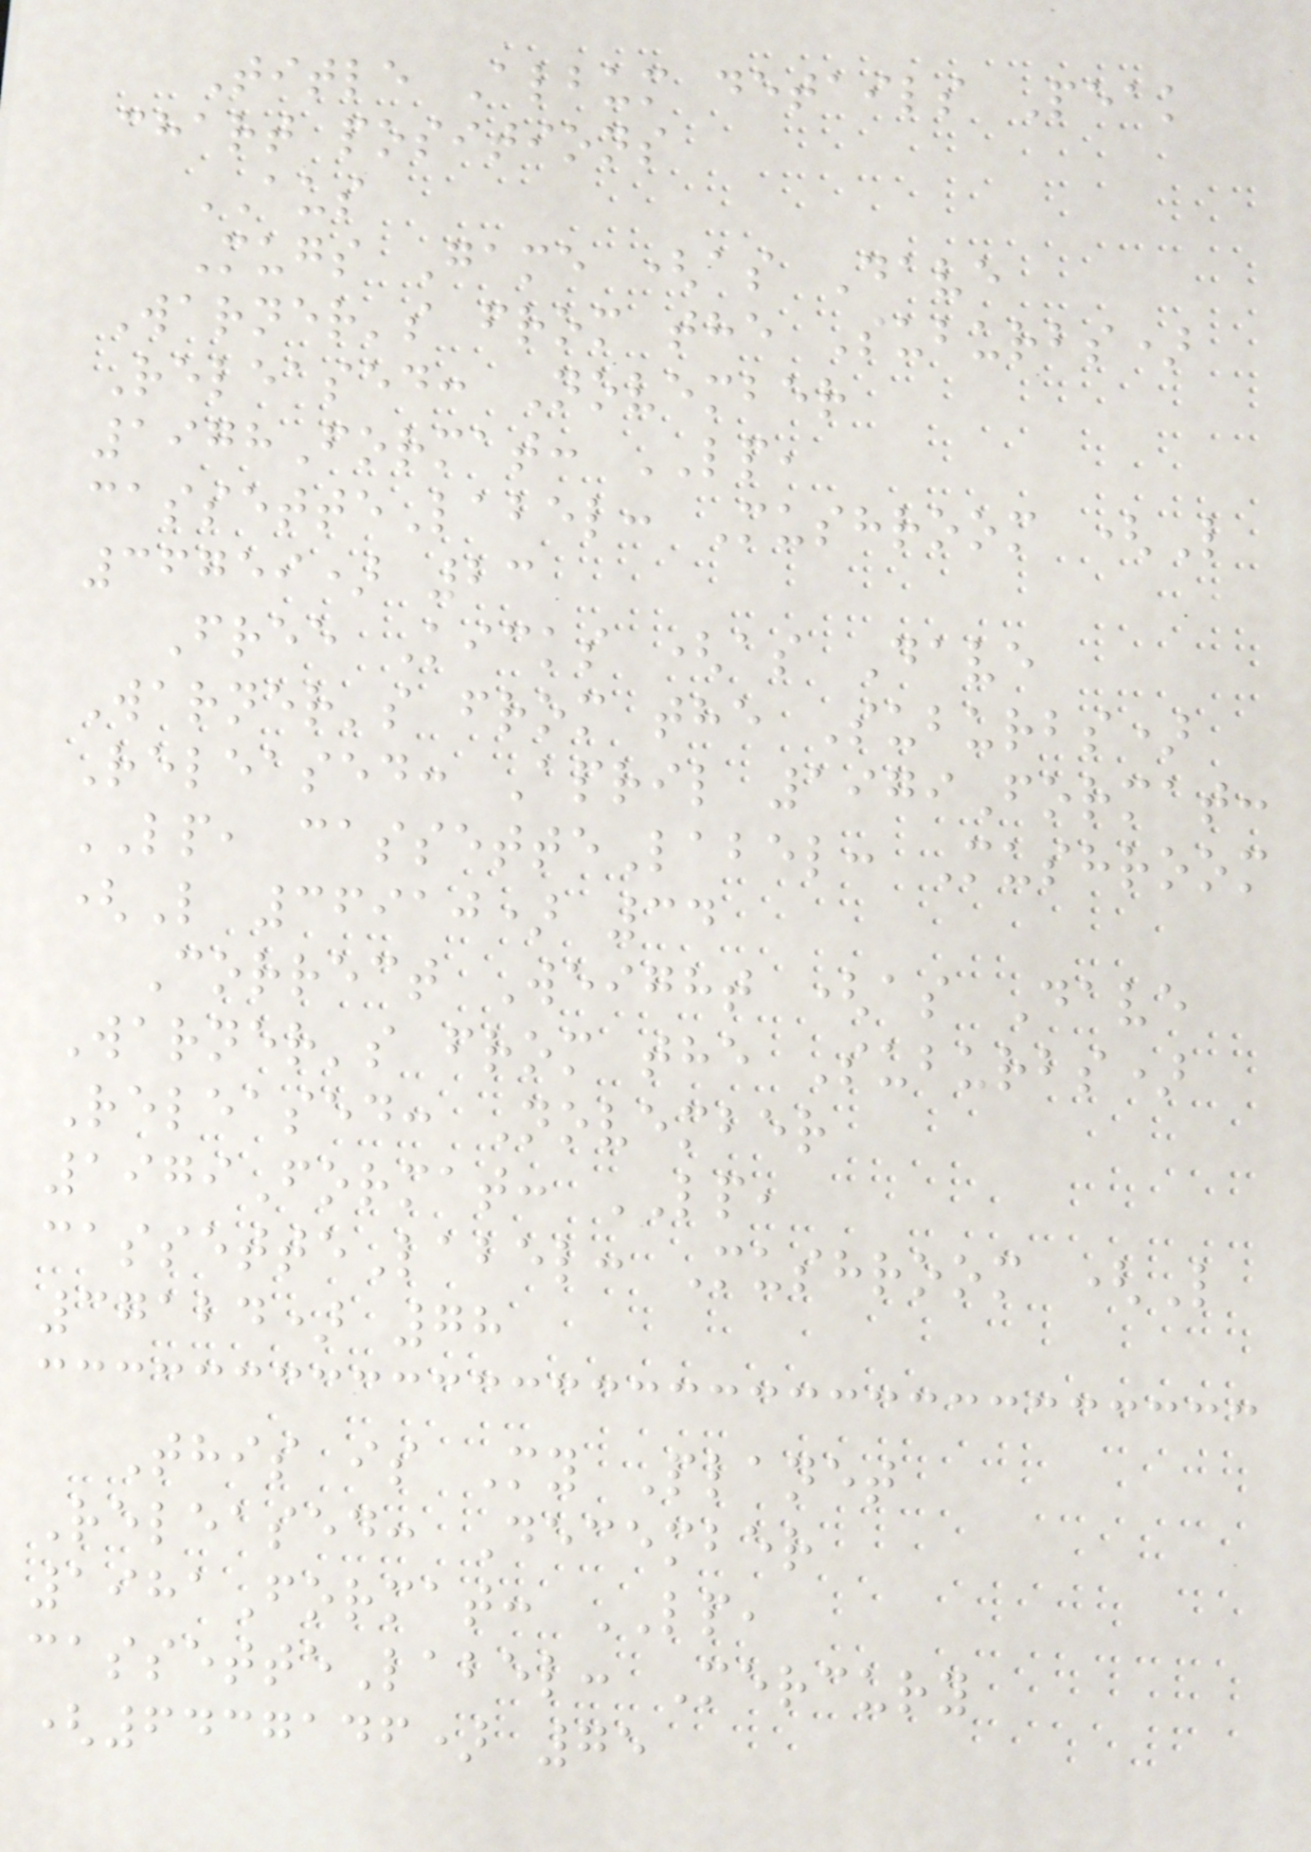Title Album details Peak
chart positions
AUS
Mugs Game (as Dave
Warner's from the Suburbs)
Released: November
1978Format: LP,
cassetteLabel: Mushroom (L
36759) 23
Free Kicks (as Dave
Warner's from the Suburbs)
Released: April 1979Format:
LP, cassetteLabel: Mushroom
(L 36910) 34
Correct Weight (as Dave
Warner's from the Suburbs)
Released: November
1979Format: LP,
cassetteLabel: Mushroom (L
37124) 78
This is My Planet
Released: December
1981Format: LP,
cassetteLabel: Mercury
(6437146) 75
